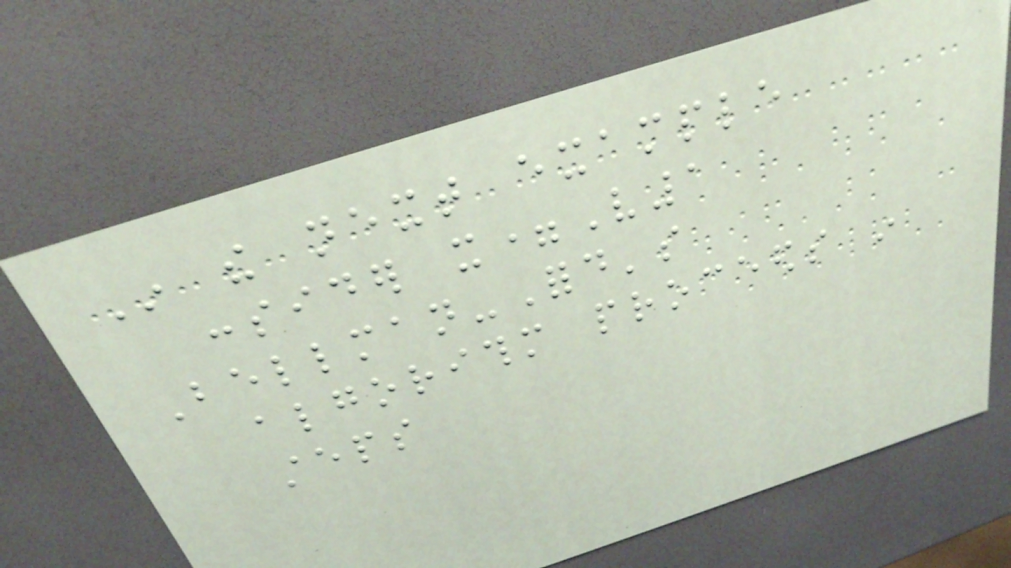In the next example
consider x=V1
Bellman-Ford's
algorithm proceeds in
steps
